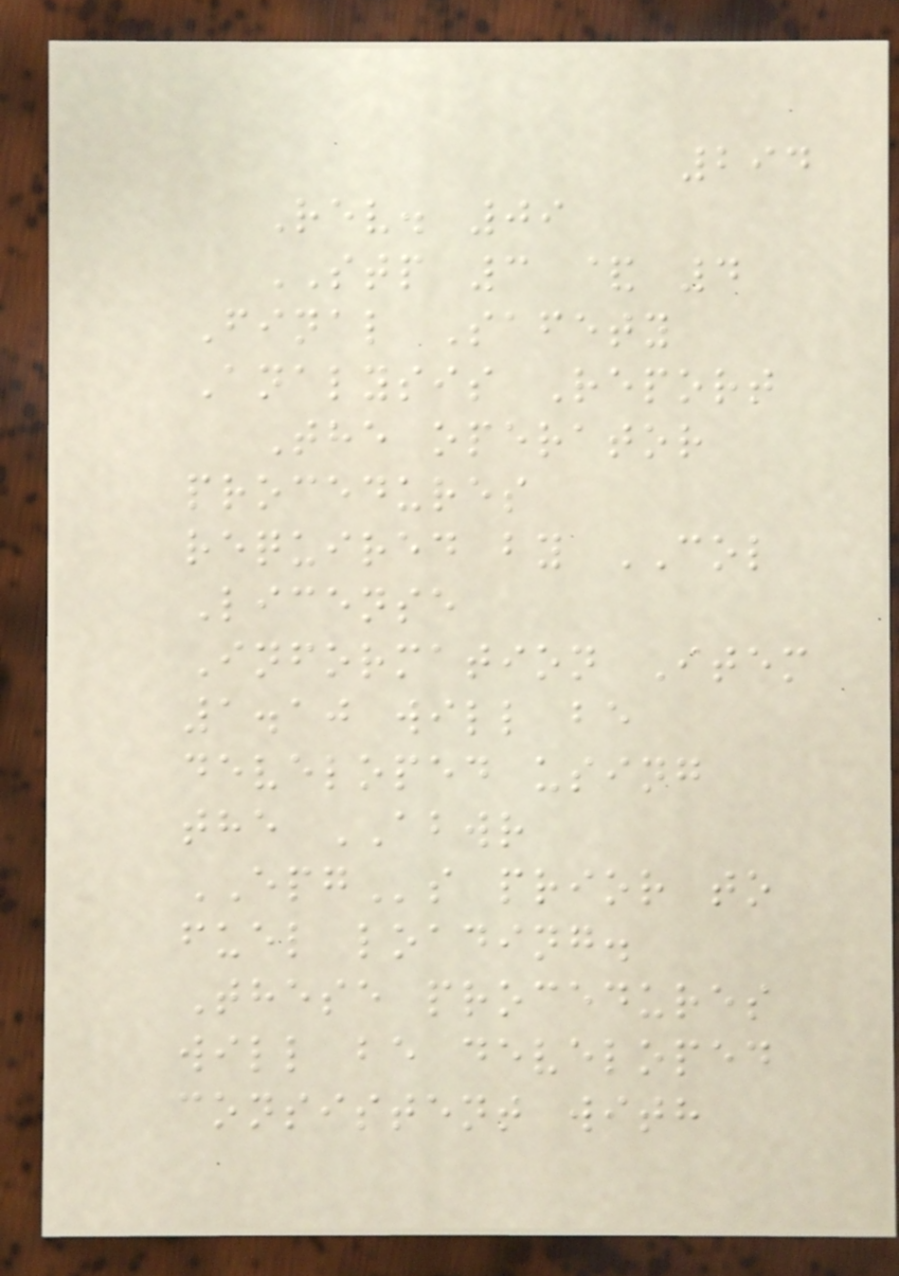294
Rev. 09
STP 3 & 4
Final Safety
Analysis Report
The operator
procedures
required by COL
License
Information Item
1.10 will be
developed using
the ABWR
EPGs prior to
fuel loading.
These procedures
will be developed
consistent with
